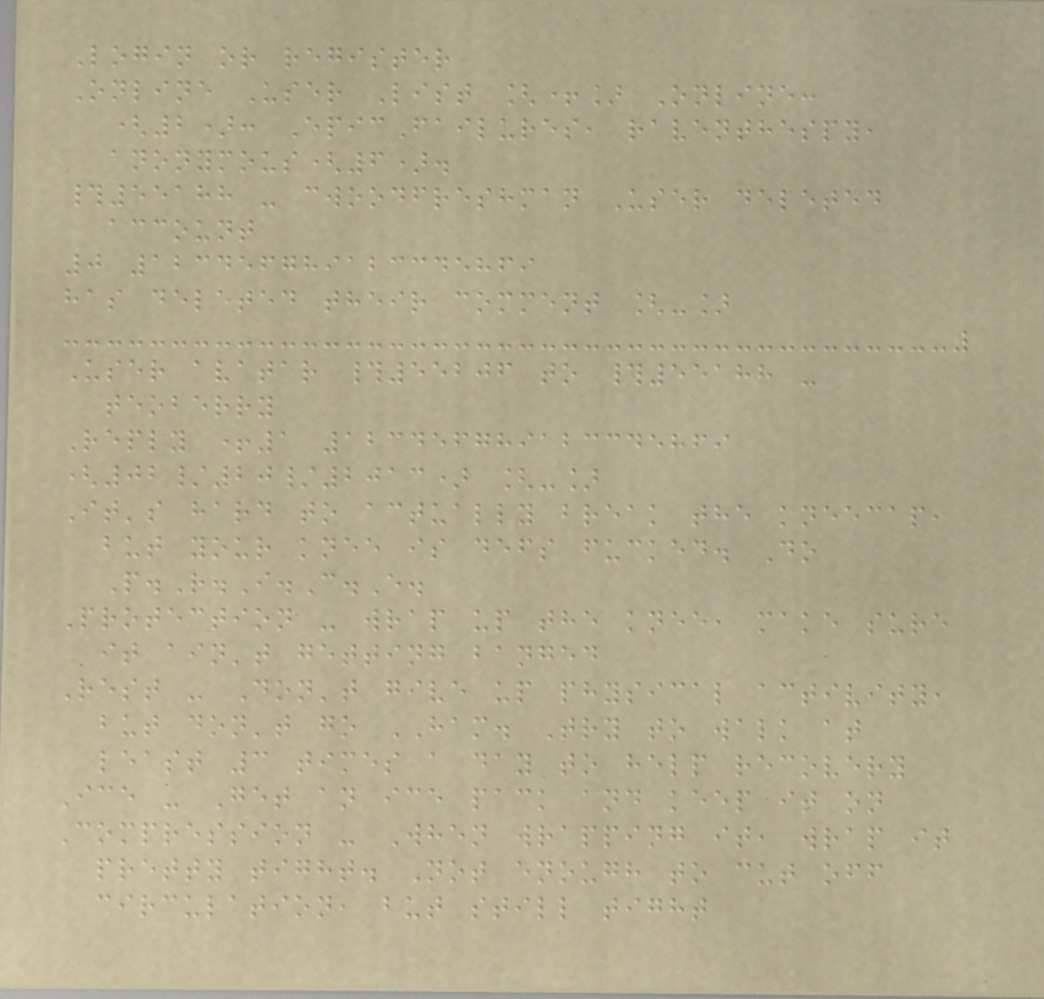Login or register
Online User List [+] Online:
(2): EpicFailures, raventhespy,
anonymous(6).
#55188 - cwoodfreshman User deleted
account
0 123456789123345869
has deleted their comment [-]
User avatar #55206 to #55188 -
teoberry
Reply +1 123456789123345869
(02/20/2013) [-]
It's hard to actually break the kneecap,
but your knee is defs fucked. Do
P.R.I.C.E.
Protection - wrap up the knee, make sure
it ain't getting banged
Rest - Don't give up physical activity,
but don't go HAM. Try to walk at
least 3 times a day to help recovery
Ice - Get an ice pack and keep it on
Compression - When wrapping it, wrap it
pretty tight. Not enough to cut off
circulation, but still tight
